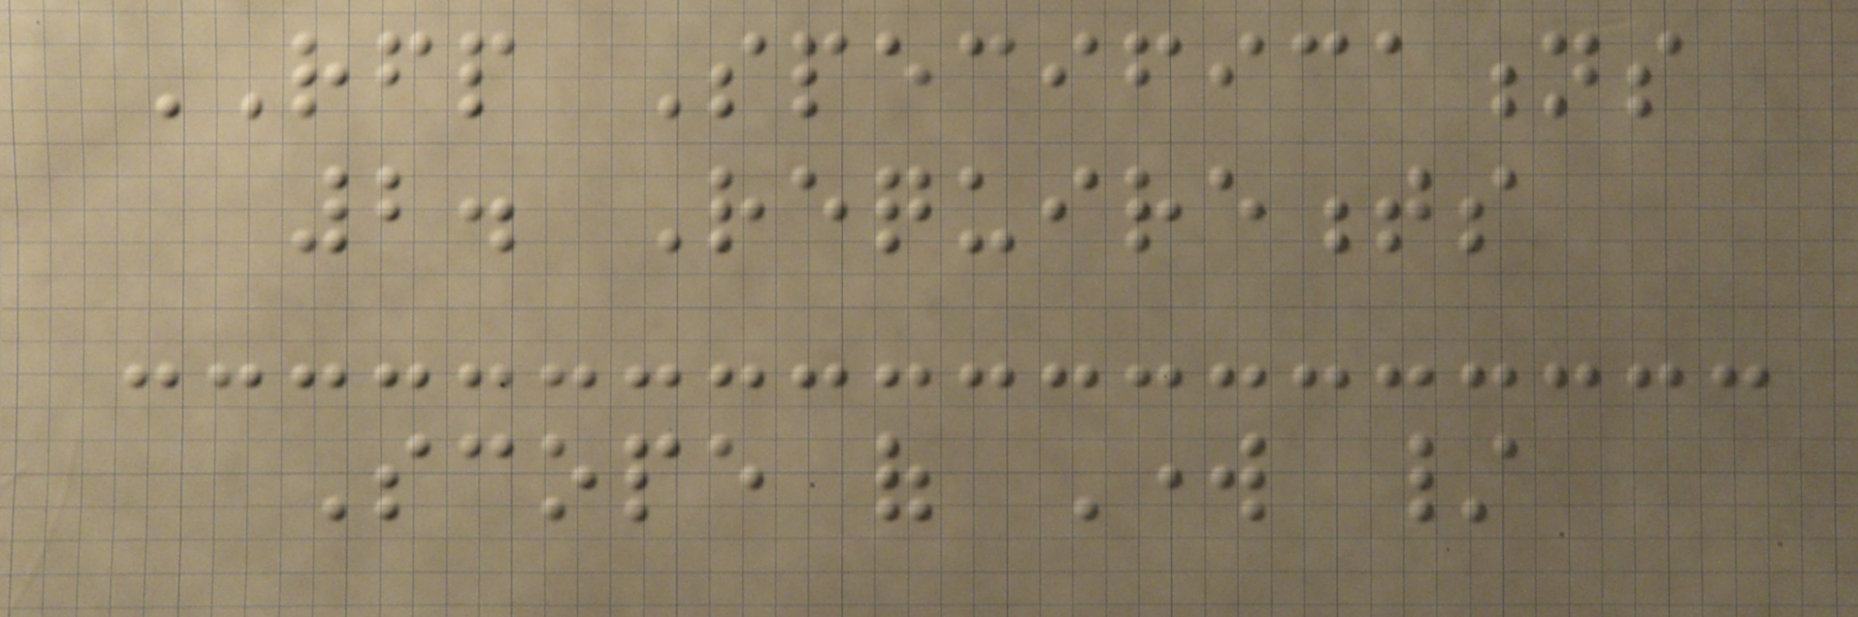RFP Specifications
2. Requirements
Scope of Work /
